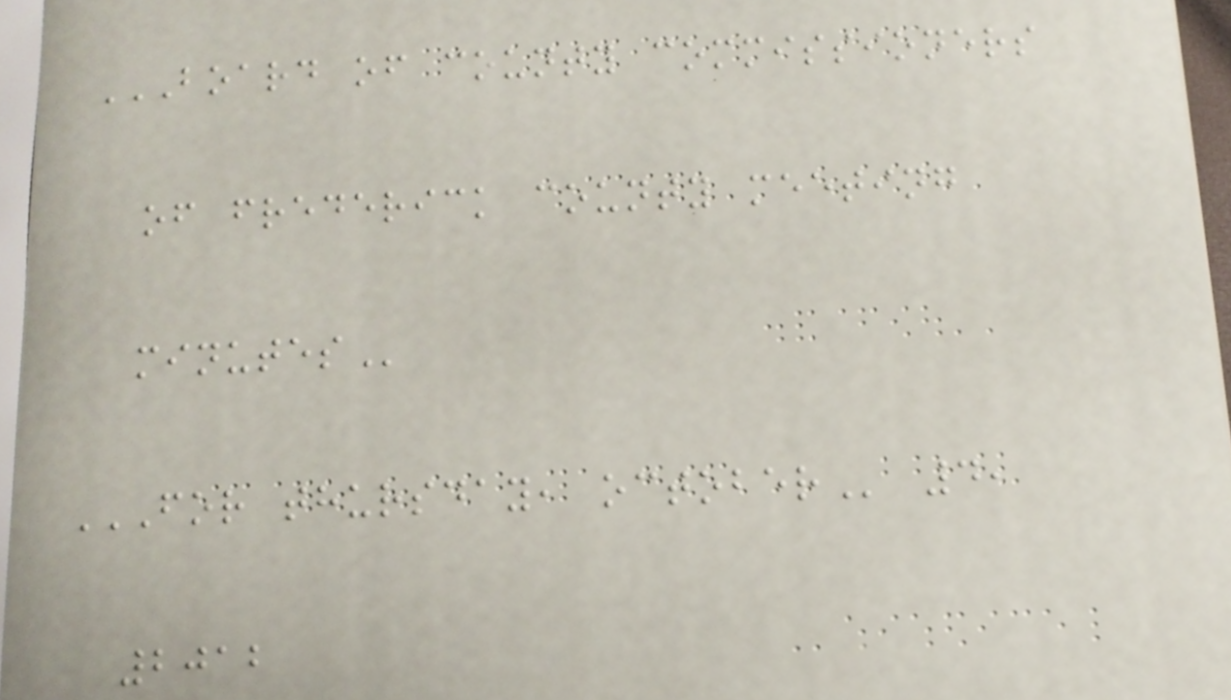BOARD OF COUNTY COMMISSIONERS
OF FREDERICK COUNTY MEETING
MINUTES
FOR THURSDAY, OCTOBER 4,
2012
